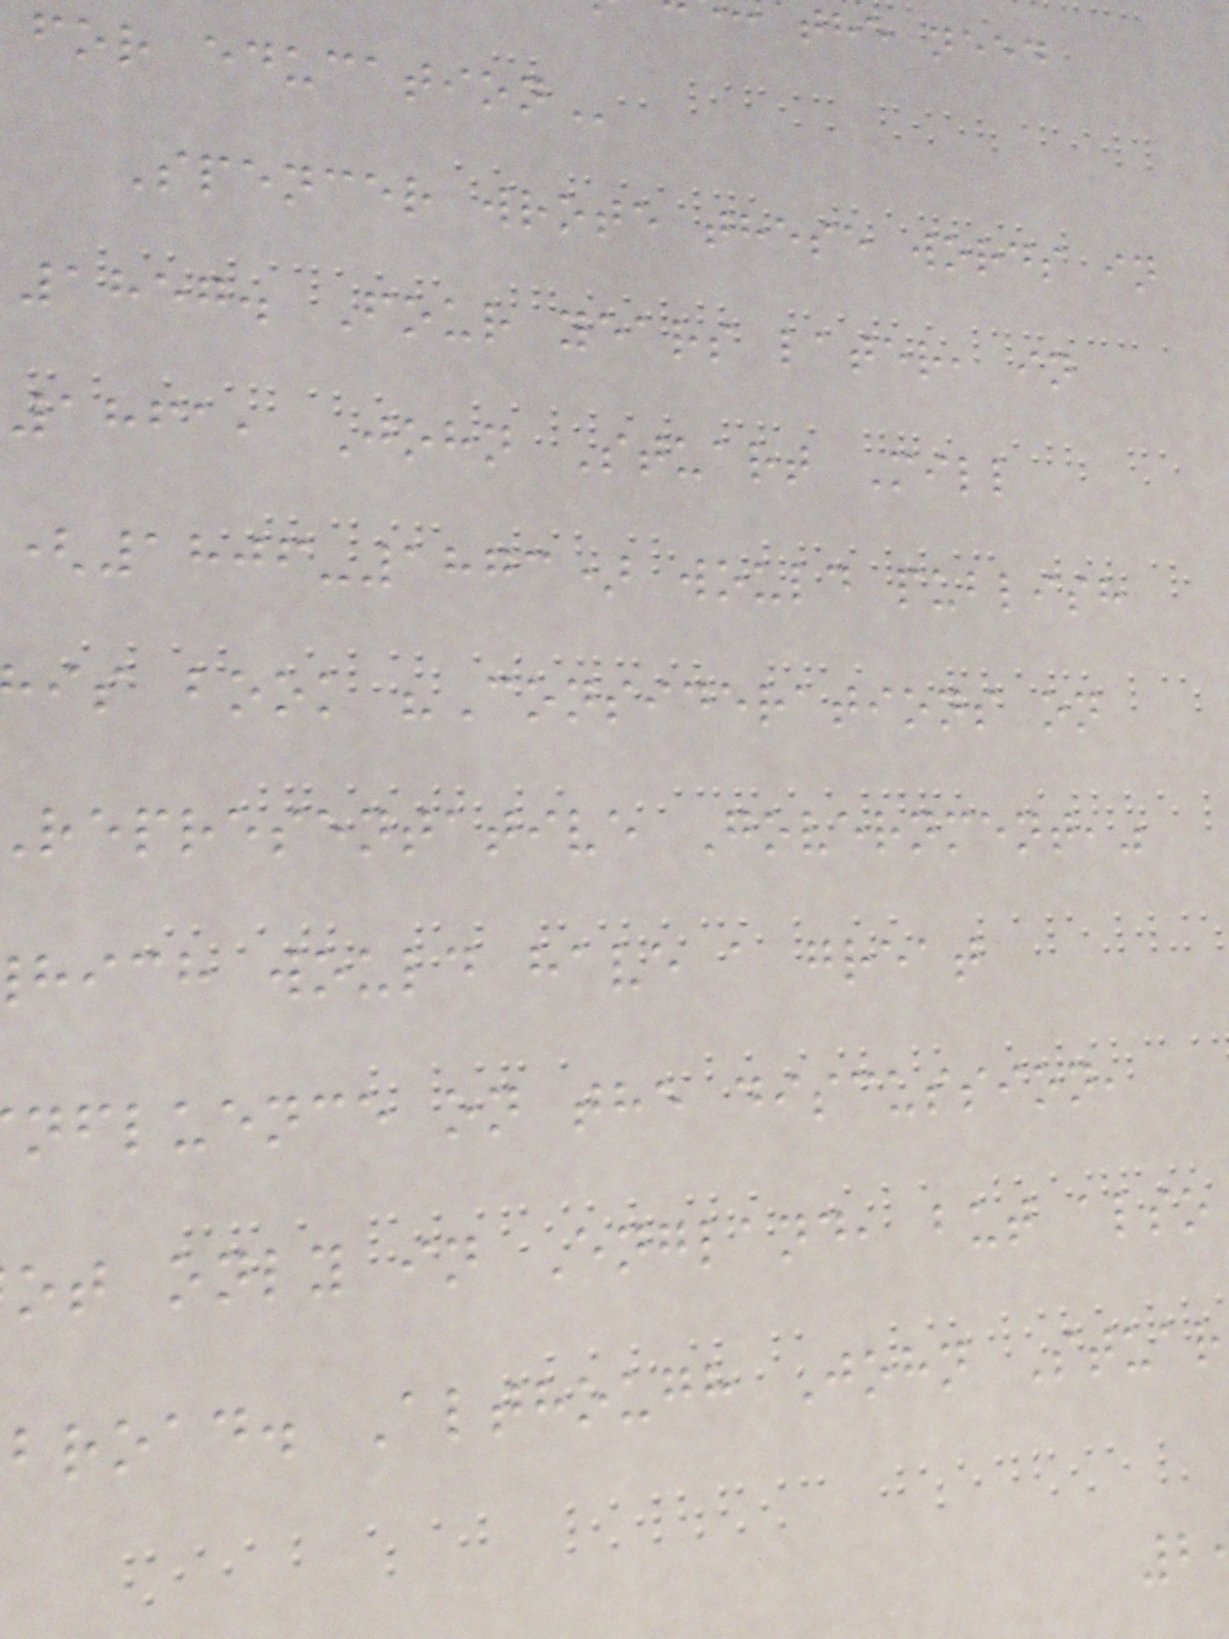the need
Spencer wrote these words in
1857. Four years later, in
1861, John Stuart Mill
(1806-1873) would publish
is book "Considerations on
representative Government,"
hich would have a great
nfluence on the discussion,
ot only in England, but also
broad. Although John Stuar
